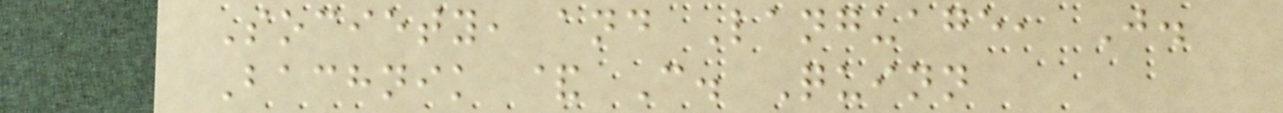Society, and Language, J.
Bachnik & C. Quinn
